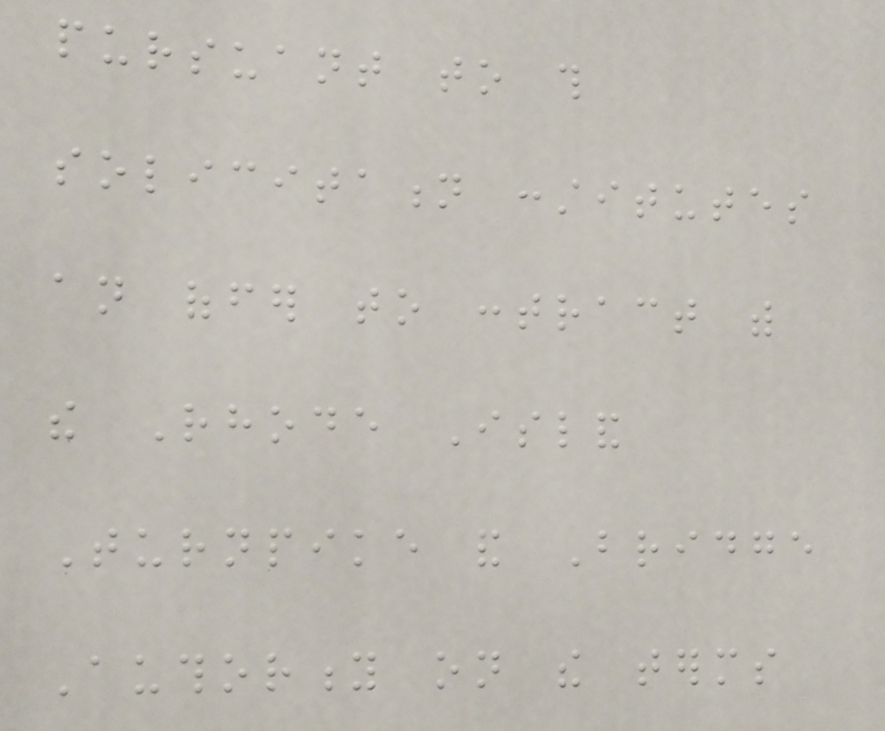pursuant to this
solicitation constitutes
an offer to contract with
the Rhode Island
Turnpike and Bridge
Authority on the terms
